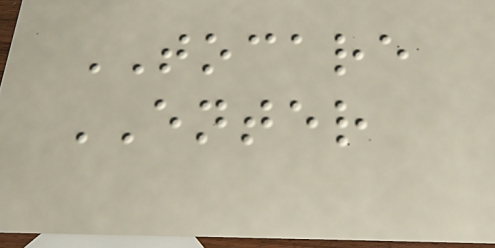TOCARE
ENTER
